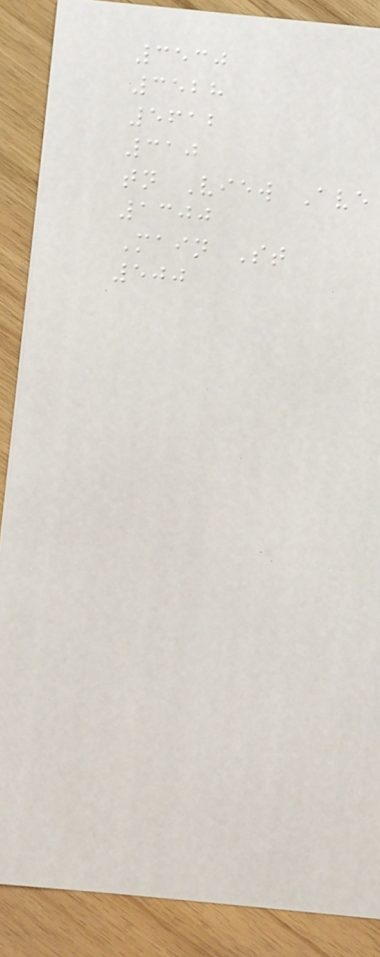3530
3528
5612
310
tn View Ave
1300
Main St
500
